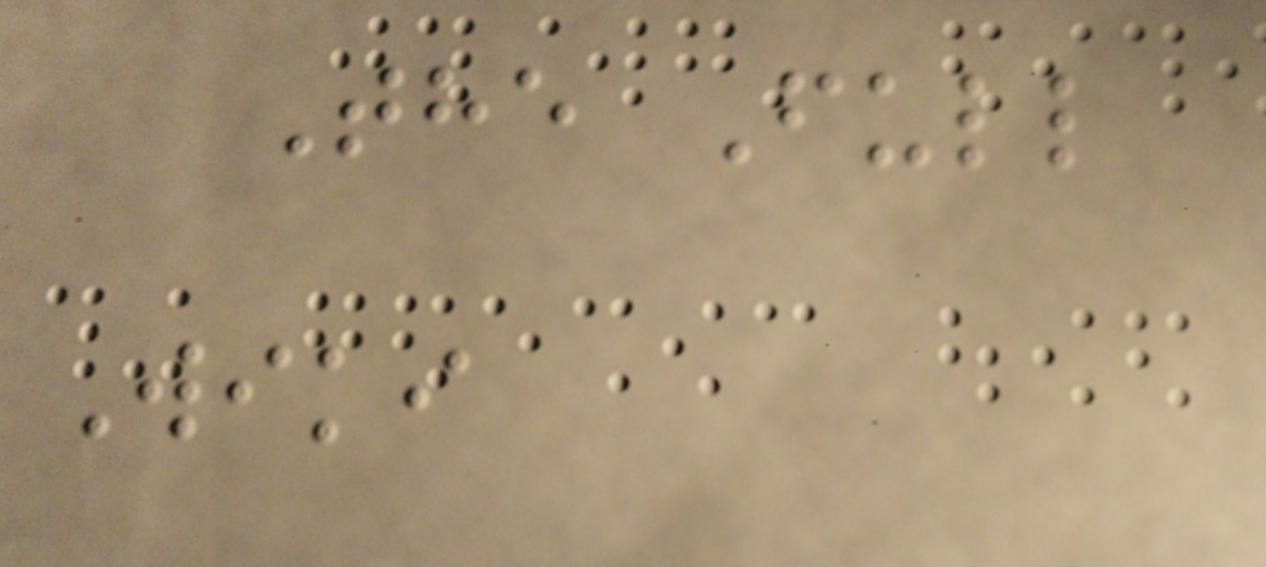The Full
Wiki
